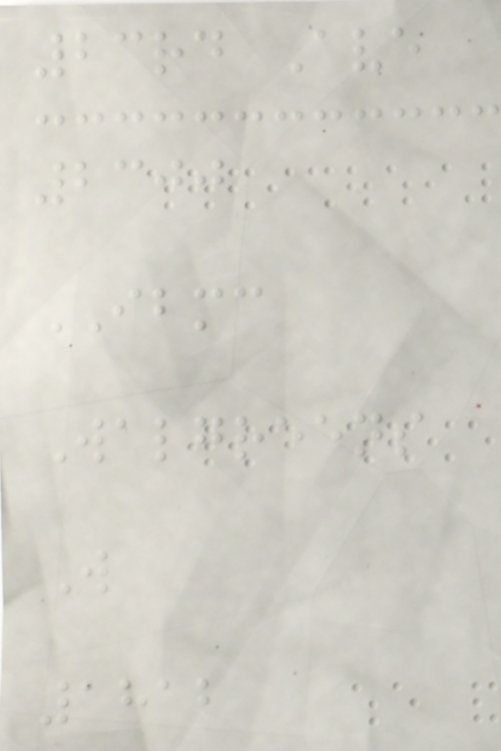23rd Ave
2300
IBMC
Walgreens
W
1812
